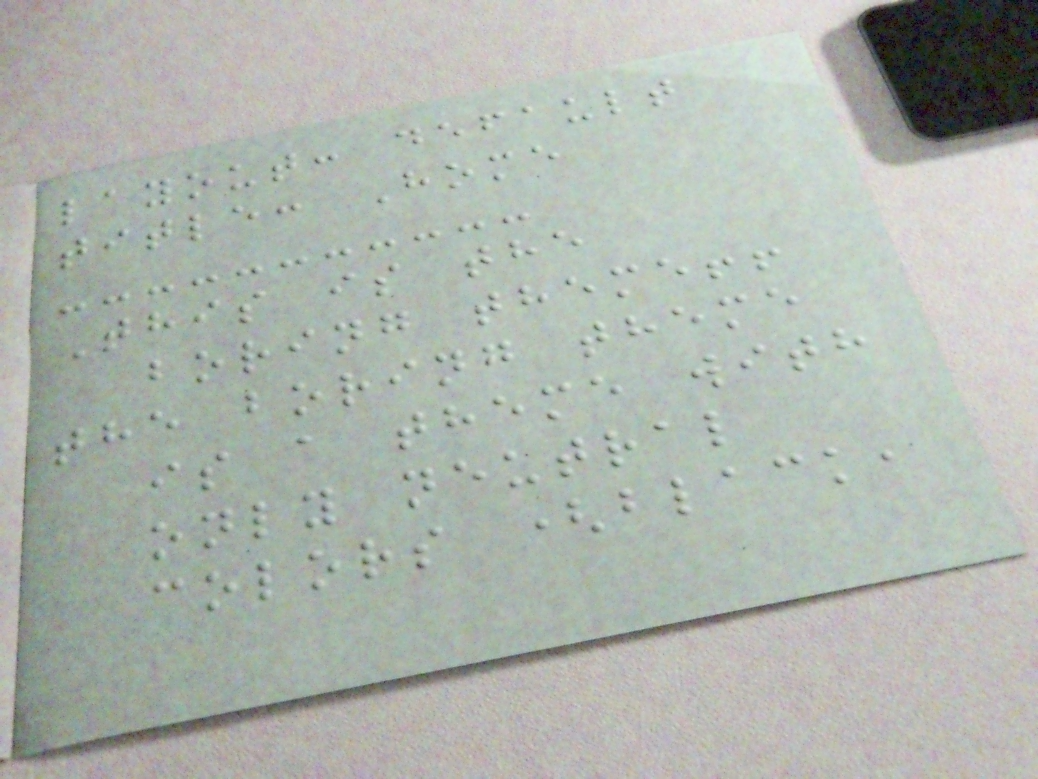layout: default
title: Home
This is the
boring theme!!
the boring theme
is a theme with
only neutral
colors (black,
